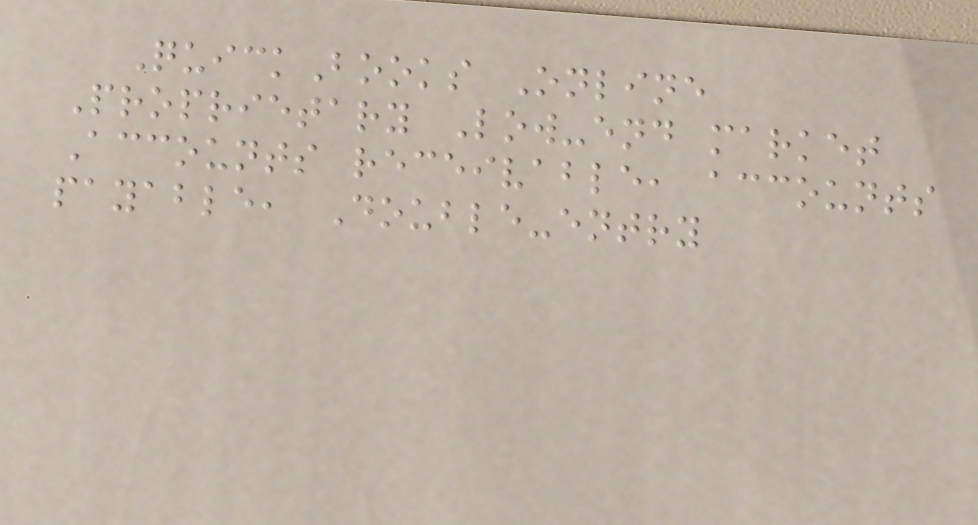QuickBooks Online
Proprietary Low-end market
Accounts receivable, accounts
payable, Double-entry
